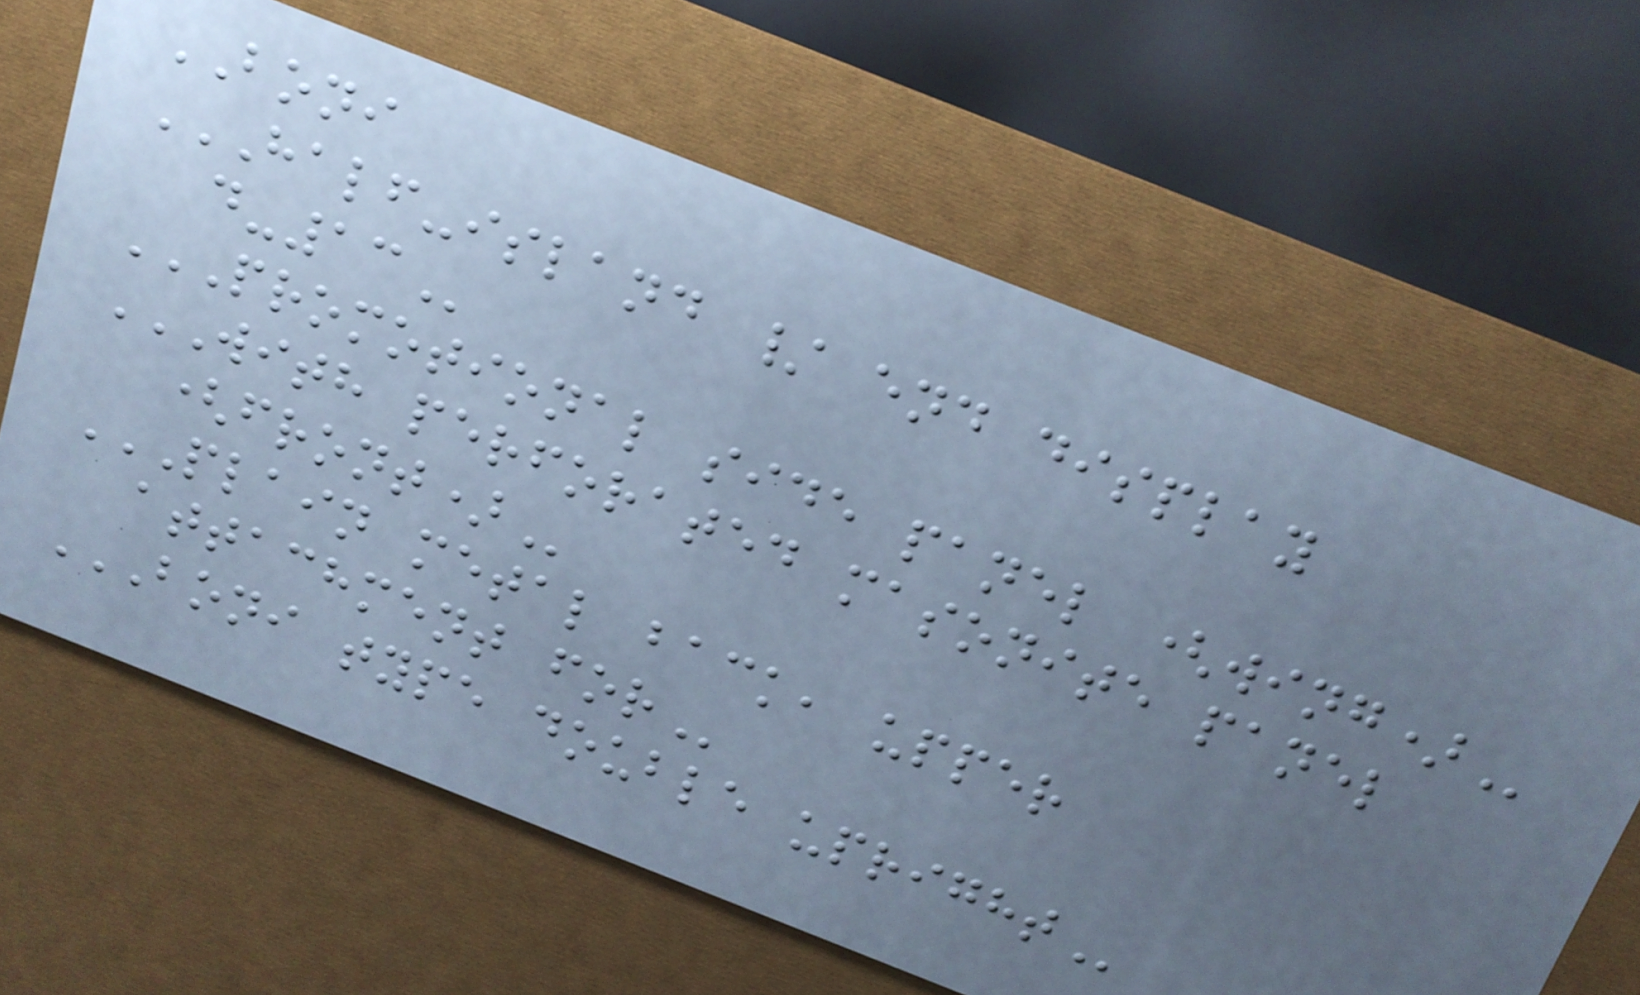BONI
HALF-ISLAND / END DISPLAY
D-13
PROMOTIONAL SIDE PANEL (WING)
WITH PERFORATED MASONITE PANEL
(FRONT)
PLAIN METAL BACK, UPPER
ATTACHMENT FOR
BONI TYPE DOUBLE UPRIGHT
